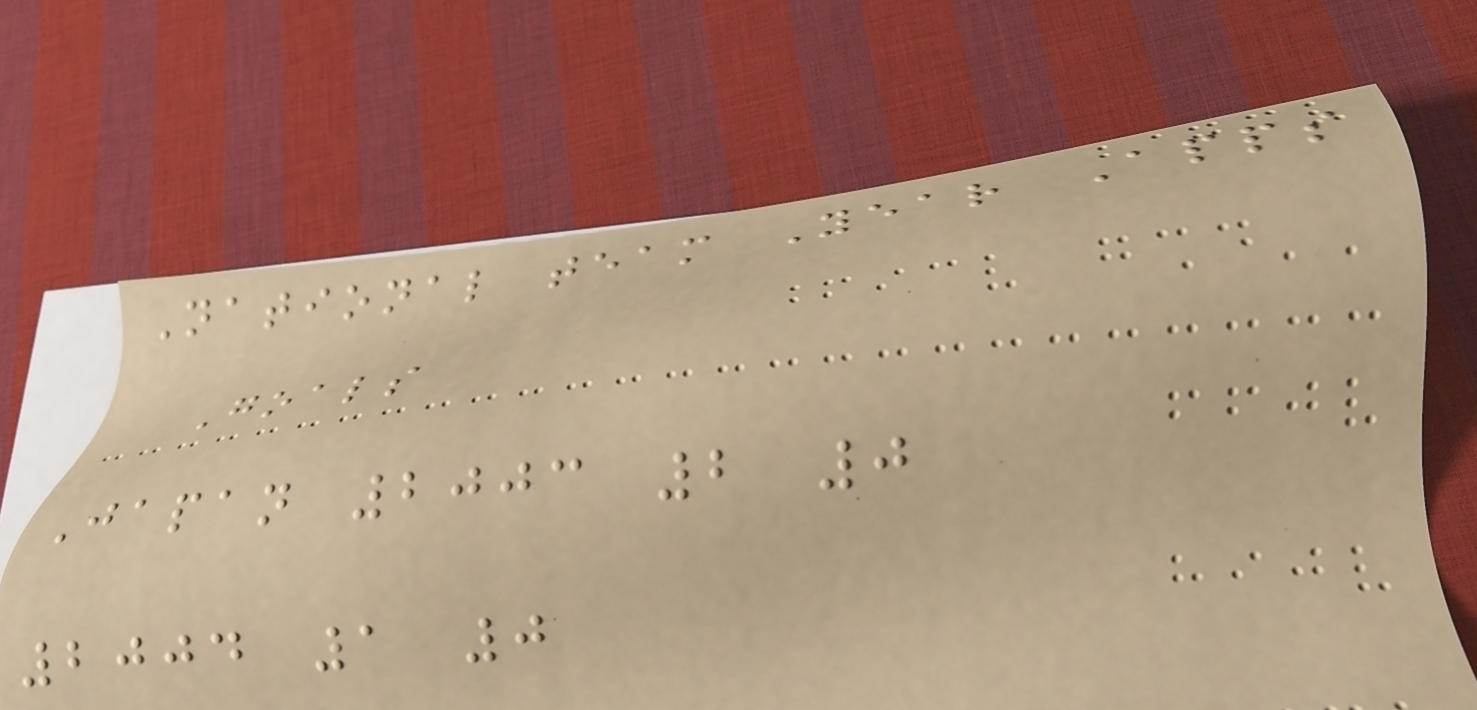National team Year Apps
Goals
Japan 2003 2 0
2004 1 0
